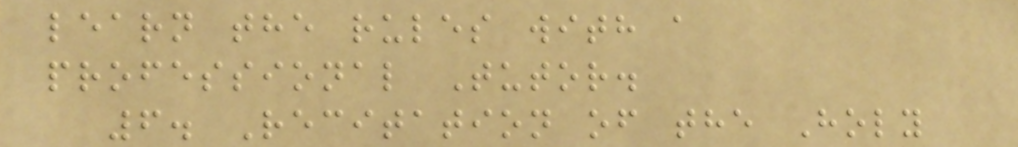learn the rules with a
professional Tutor.
6. Recitation of the Holy
